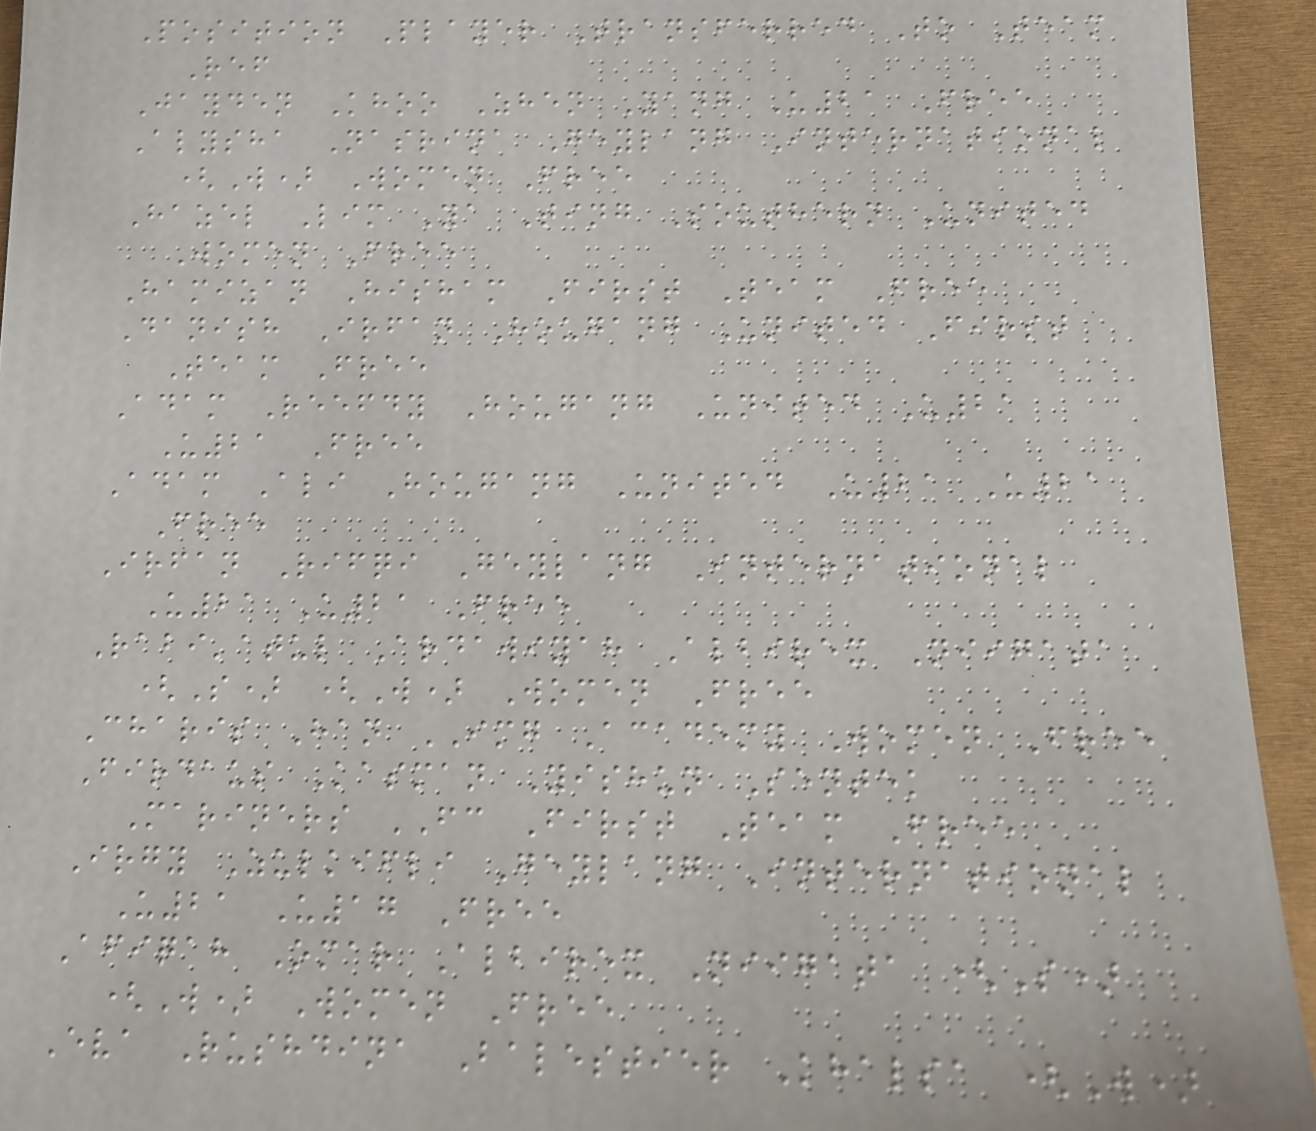Position Player Transferred To Team
Ref
Jayden Khoo Zhen Yang U21 Free
Alysha Nasrina Geylang International
(W) Women Free
Hazel Lim Ya Ting Southern United
Women Free
Hamizan Hisham First Team Free
Danish Irfan Hougang United First
Team Free
Adam Reefdy Hougang United U21
U21 Free
Adam Ali Hougang United U21 U21
Free
Irfan Rifqi Geylang International
U21 U21 Free
Rabi'atul Ardawiyah Albirex Niigata
(S) (W) Women Free
Charis Han IMG Academy Women Free
Firdaus Kasman Yishun Sentek
Mariners FC First Team Free
Irgy Zulkifli Geylang International
U21 U17 Free
Afiqah Omar Albirex Niigata (S)
(W) Women Free
Eva Rushdina Balestier Khalsa (W)
